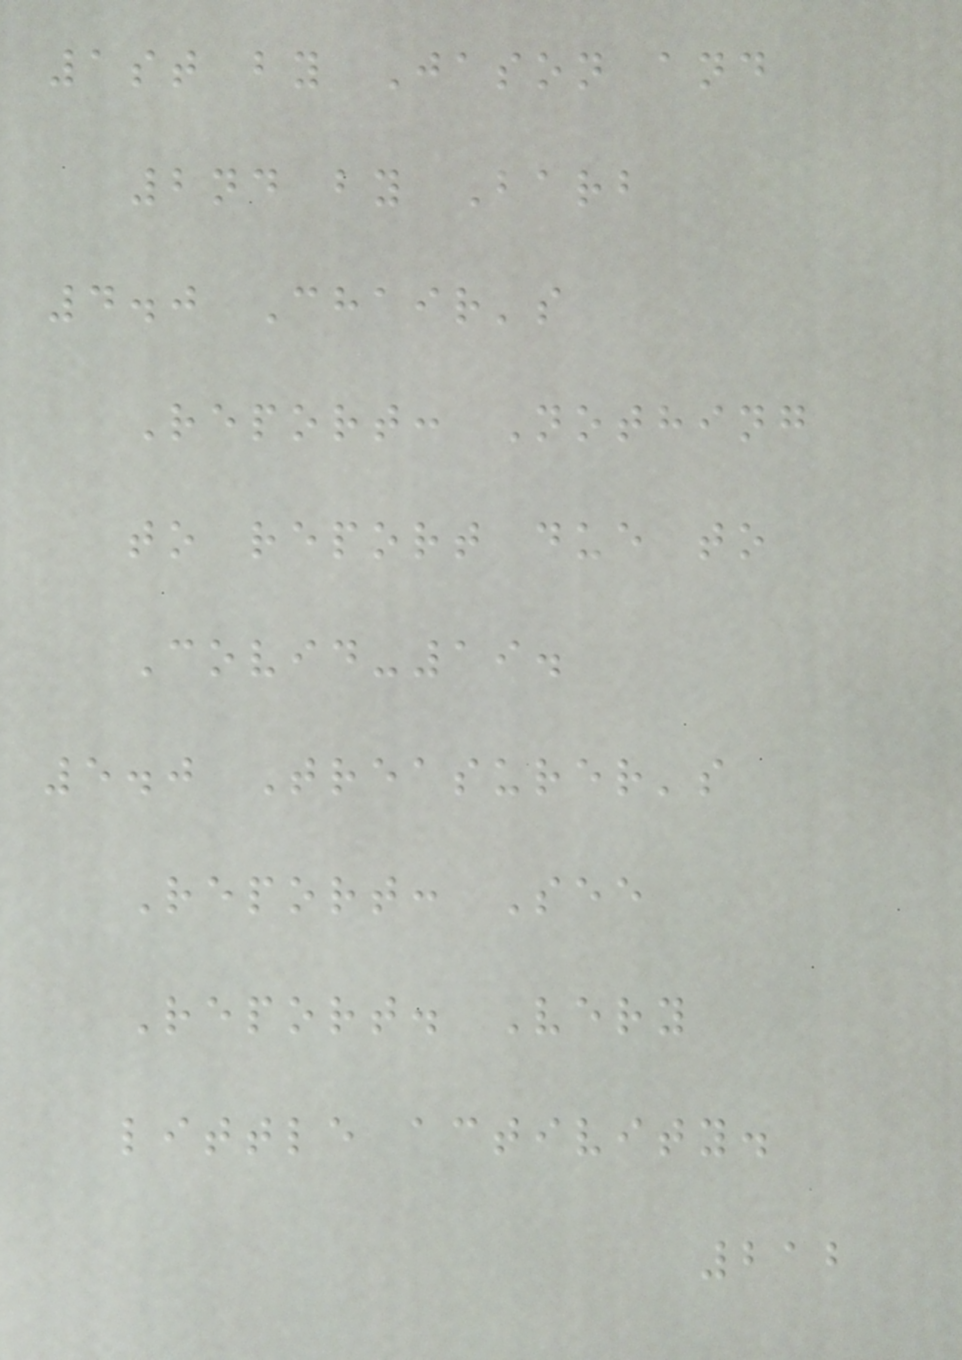1st by Jason and
2nd by Barb
4.0 Chair's
Report: Nothing
to report due to
Covid-19.
5.0 Treasurer's
Report: See
Report. Very
little activity.
212
